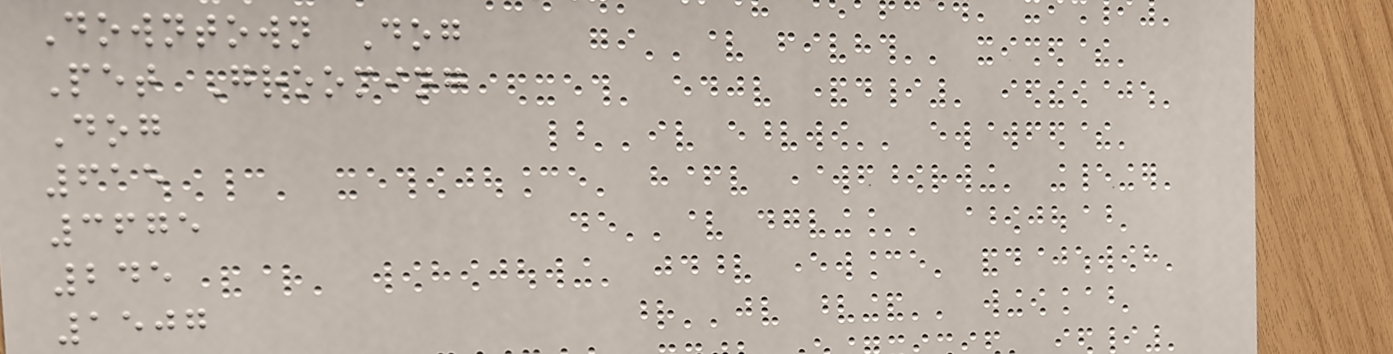Downtown Dog
Pet Grooming
Dog
615
3675
245
1507
